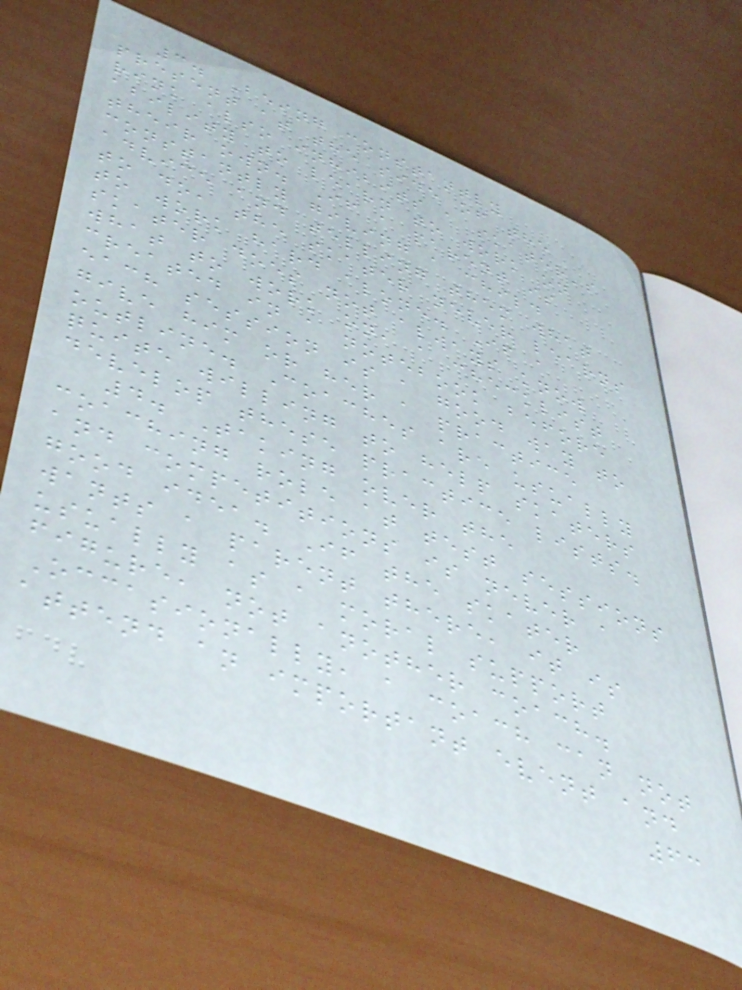3. Being constantly
present at the side of the
rink also inhibits a skater's
ability to learn to work on
their own. If a parent is
constantly giving a child
advice and telling them what
to do, the skater never learns
to work hard alone. If a
skater does not always know
what to work on, a checklist
created in a notebook before
each session is a good way to
give him or her a practice
outline. Coaches are usually
quite willing to help skaters
develop these practice lists.
4. Taking over the
coaching role at test sessions
and competitions is never a
good idea. If the skater
wants a parent there, it is
usually as a moral support
figure, not another coach.
Occasionally, a coach can not
attend an important event and
63
